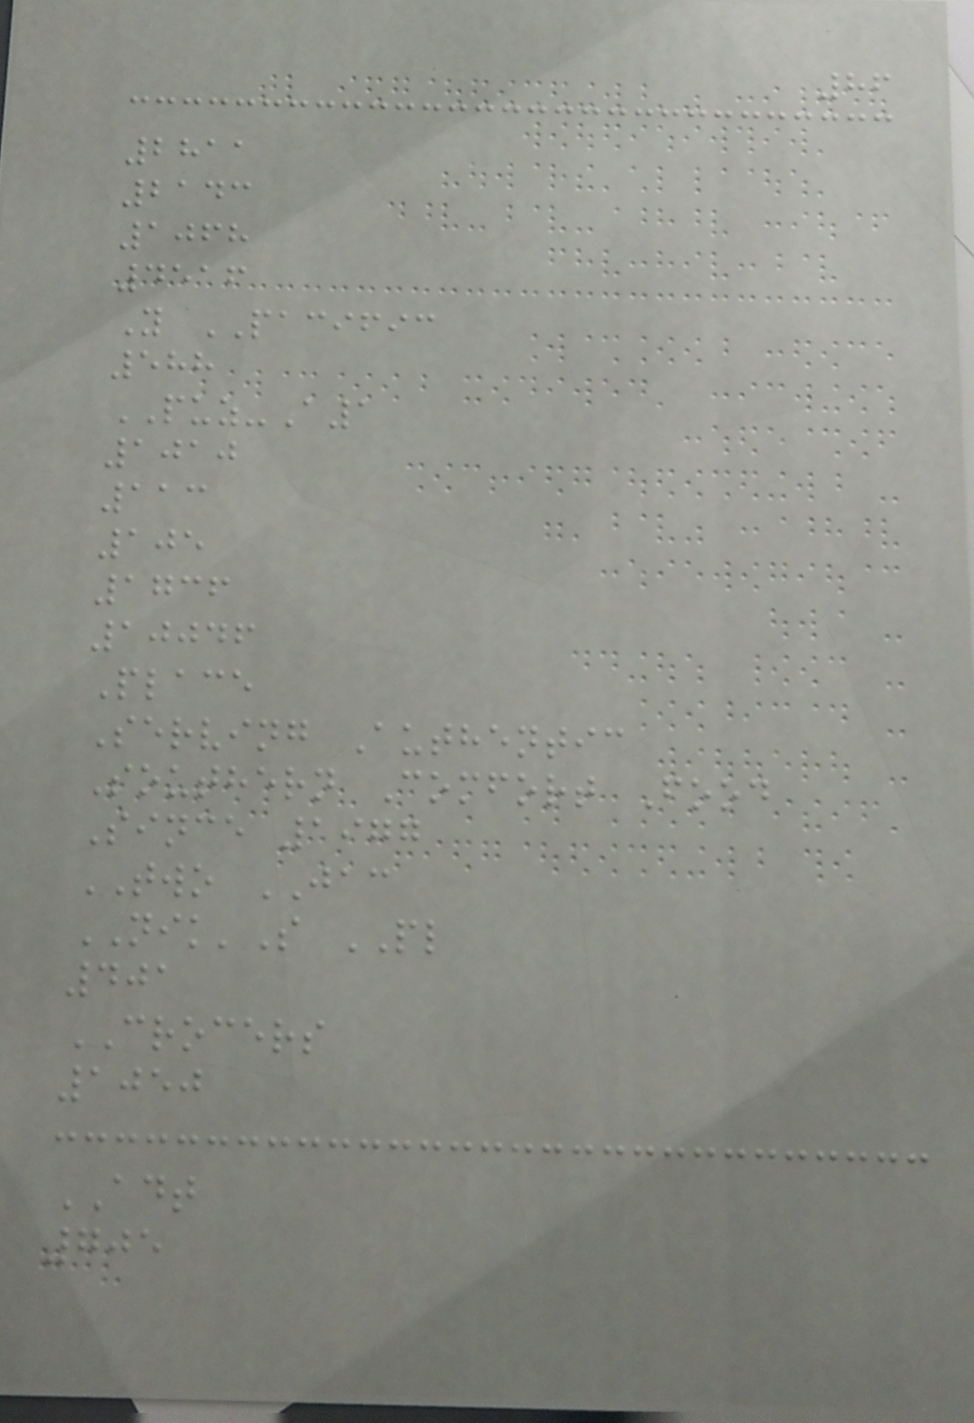86
2811
2143
1068
4516
Y PACIFIC
588
PUZ-A1
1010
113
105
1736
10046
Place
Serving Authentic
Southern Comfort Food
Since 1977
TWO JAC
NIK'S PL
401
CROCERS
1050
ADT
705
